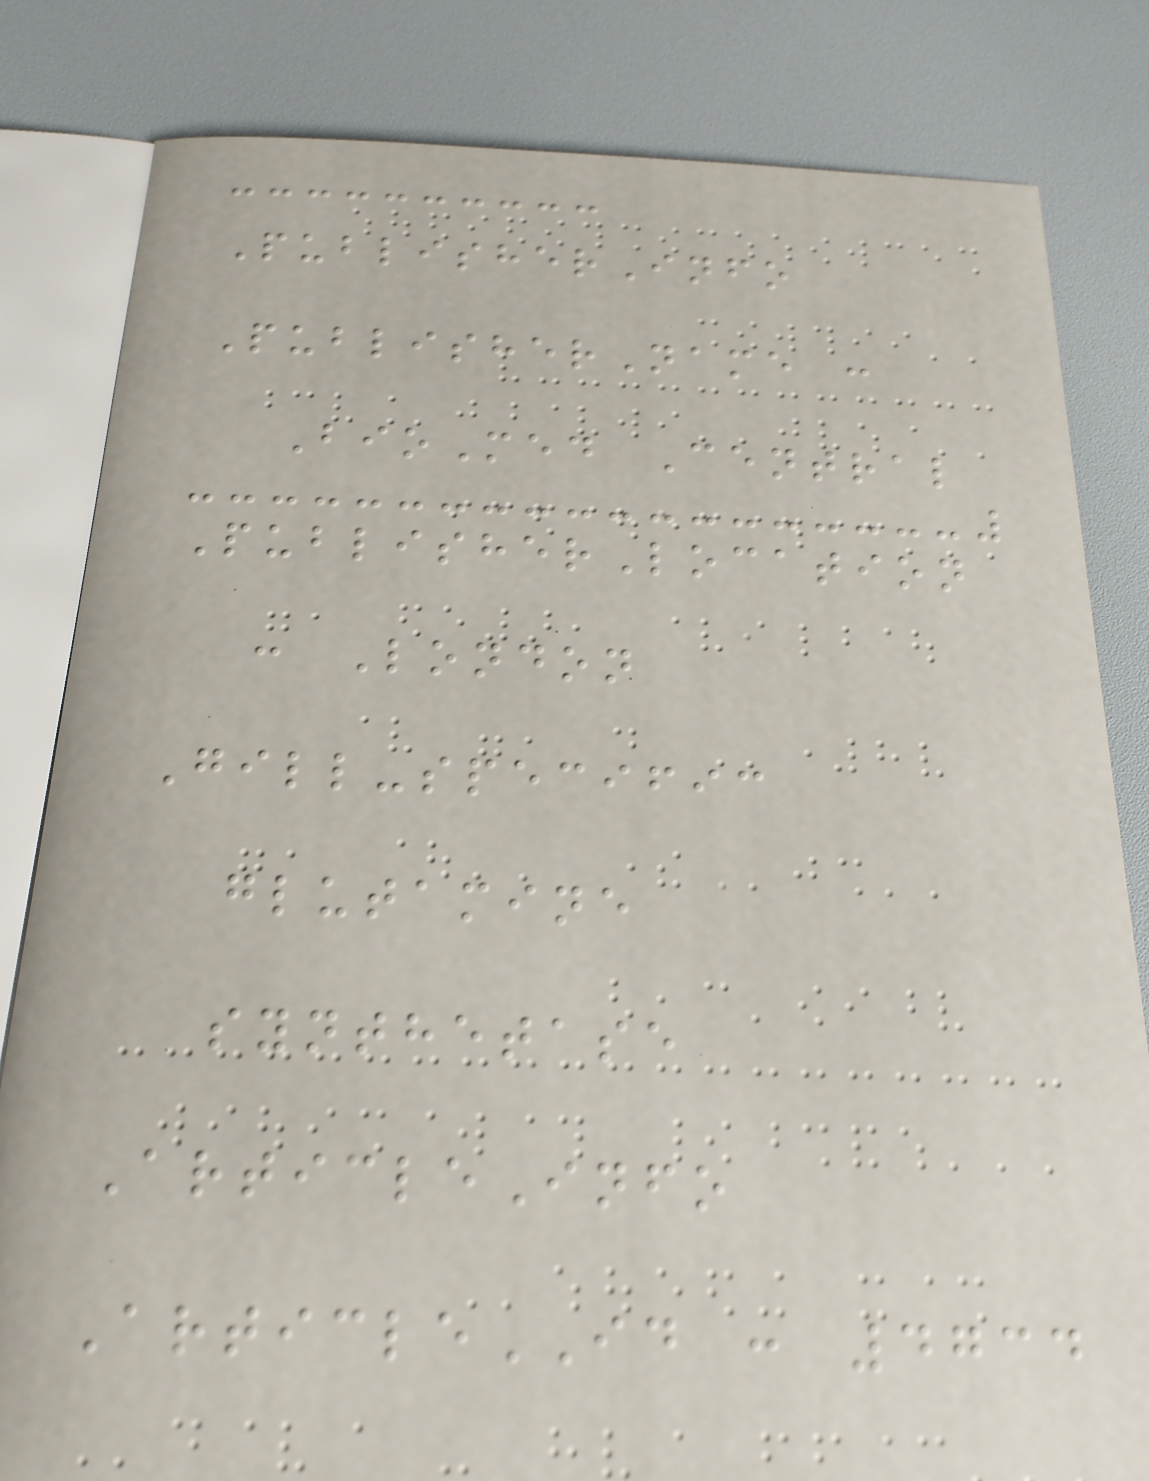PublisherInfo
PublisherName :
BioMed Central
PublisherLocation
: London
Gill-specific
glutamine
synthetase
ArticleInfo
ArticleID : 4734
